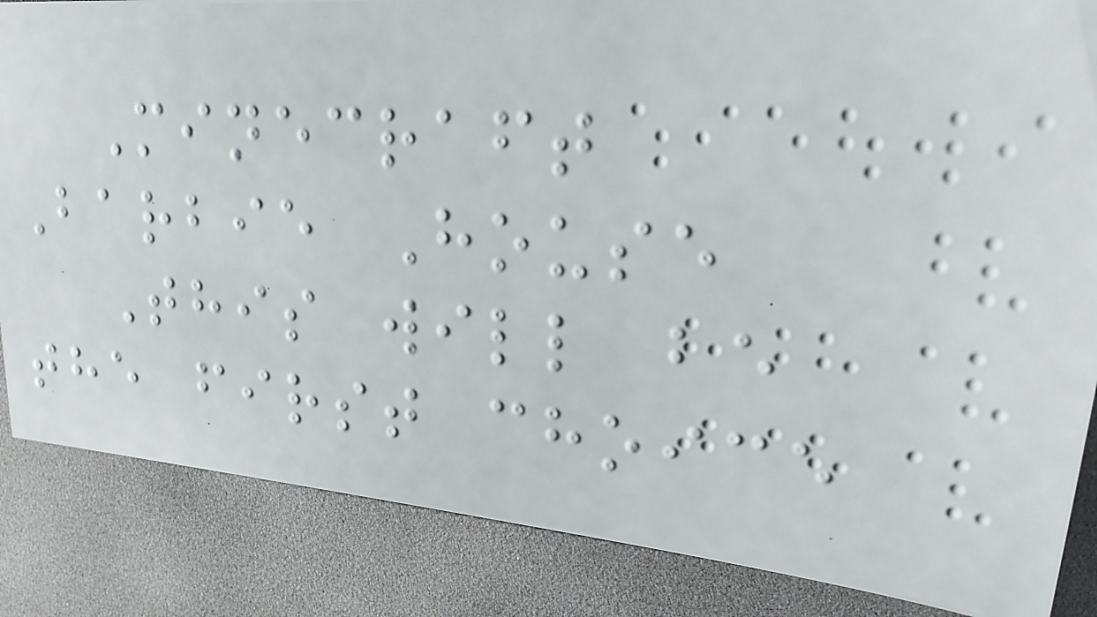Minecraft
Barbie House
This will be
the first choice
